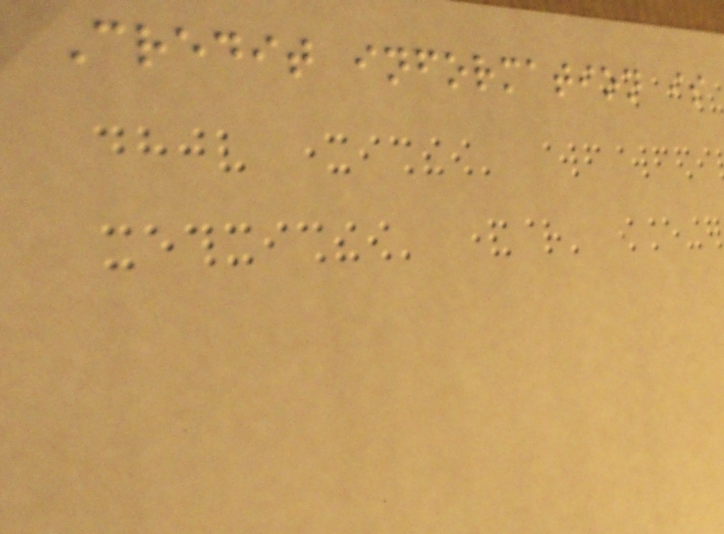Credit information is
